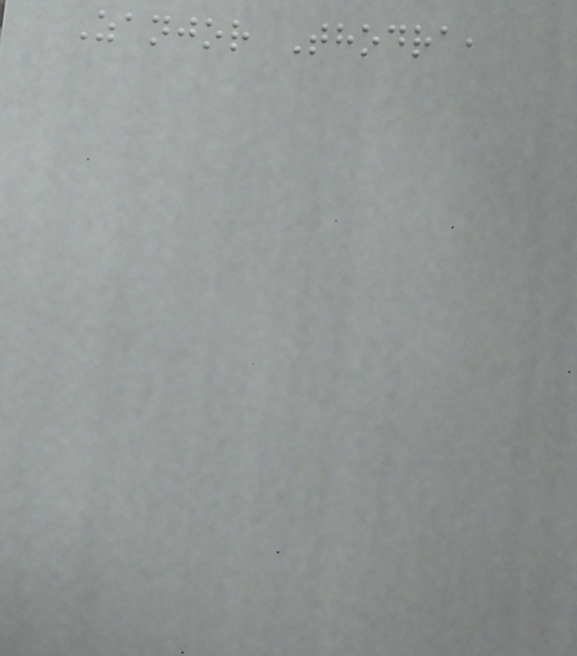Zanjor Thodra,
